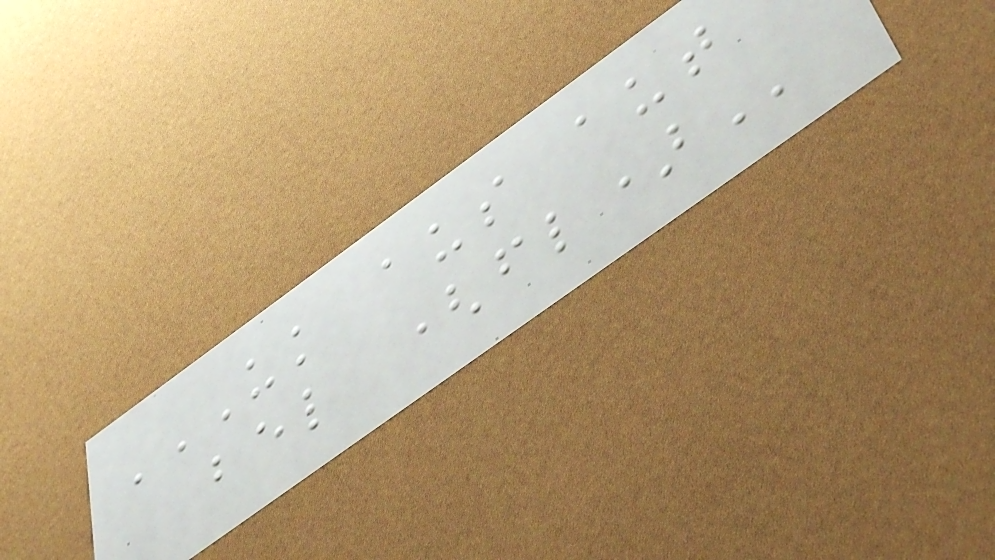UK AUS AUT
BEL (FL)
